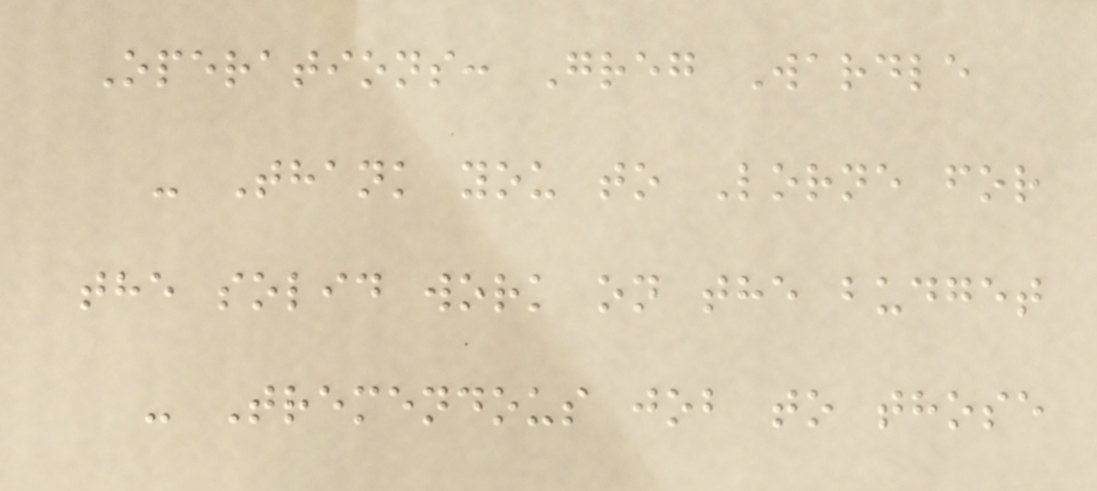Operations: Greg Wardle
- Thank you to Lorne for
the solid work on the budget
- Tremendous job to those
